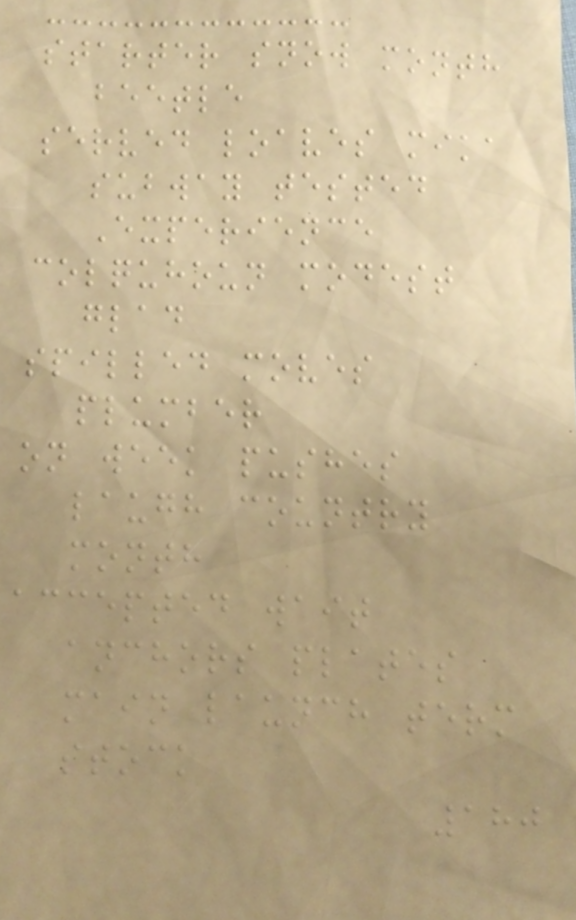starter snow month
beetle
served loaves mika
subway tested
Experience
colquhoun modest
glad
spilled moves
plumber
on week pushes
laugh country
month
accepted wait
anchors plates
main launch term
stock
180
